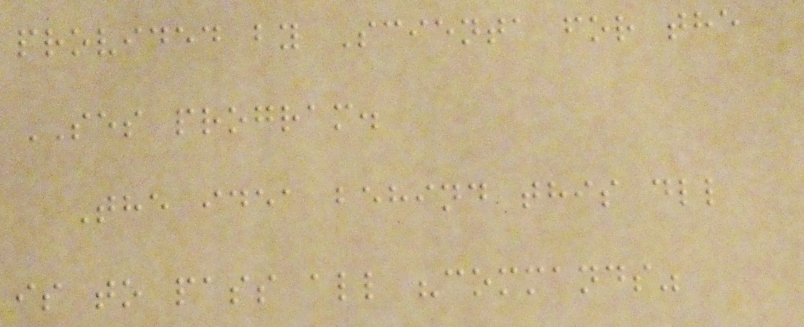provided by Scienta for the
SES program.
The idea behind this dll
is to pass all "commands"
